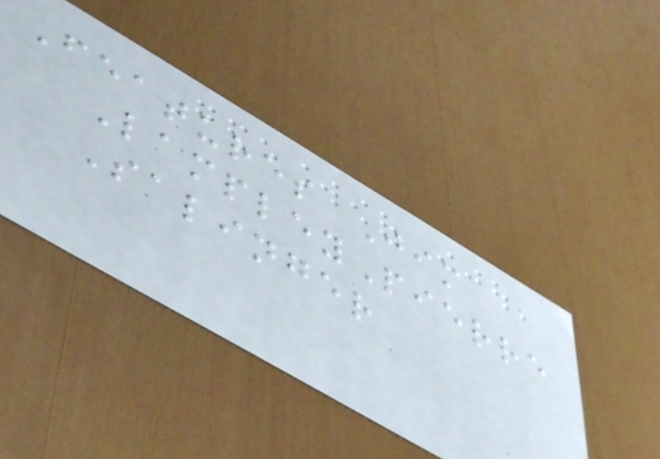Features Jim
LampleyPierre
Salinger
